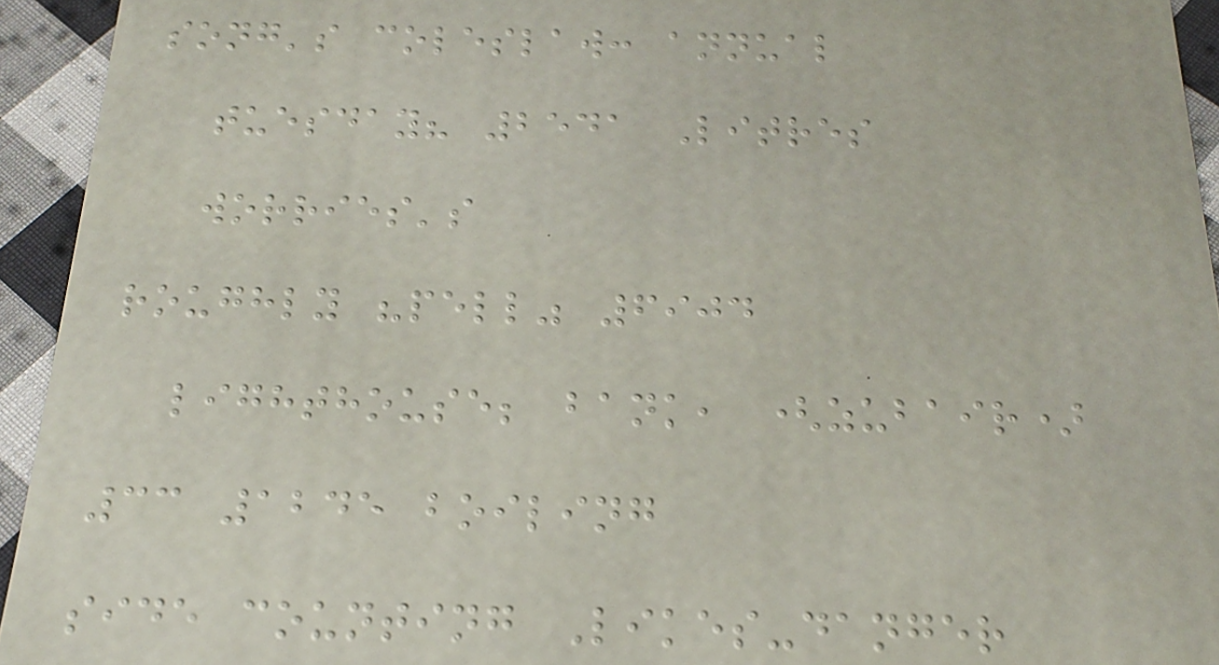song's coleslaw: annual
tuesday? 2541 Litres
worries's
roughly "pell" 6904
lighthouse; bank, (zubair)
33 1245 boiling
side counting Likes-danger
